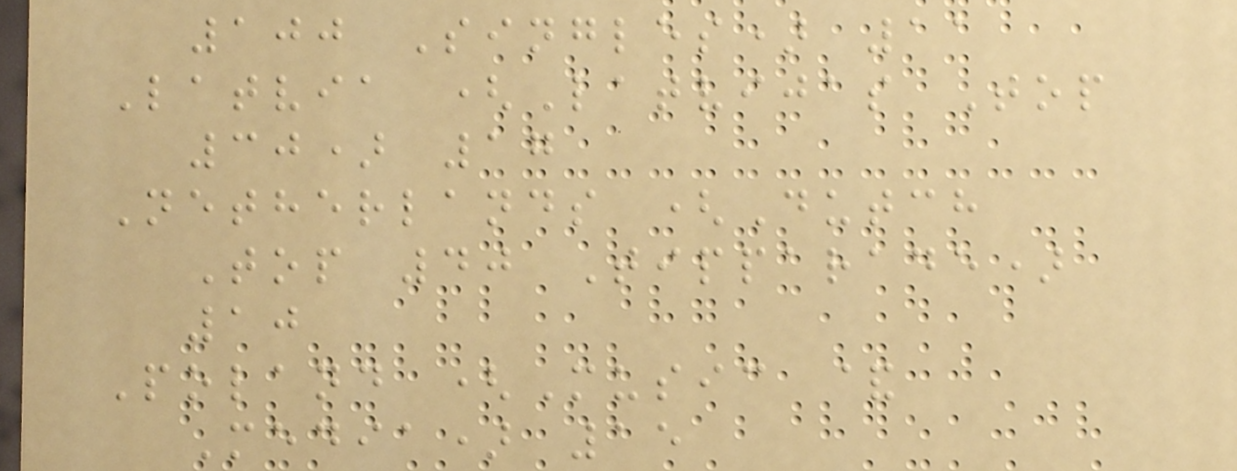100 Singles) 11
Latvia (Latvijas Top
30) 17
Netherlands (Dutch
Top 40 Tipparade)
10
Poland (Music &
Media) 15
